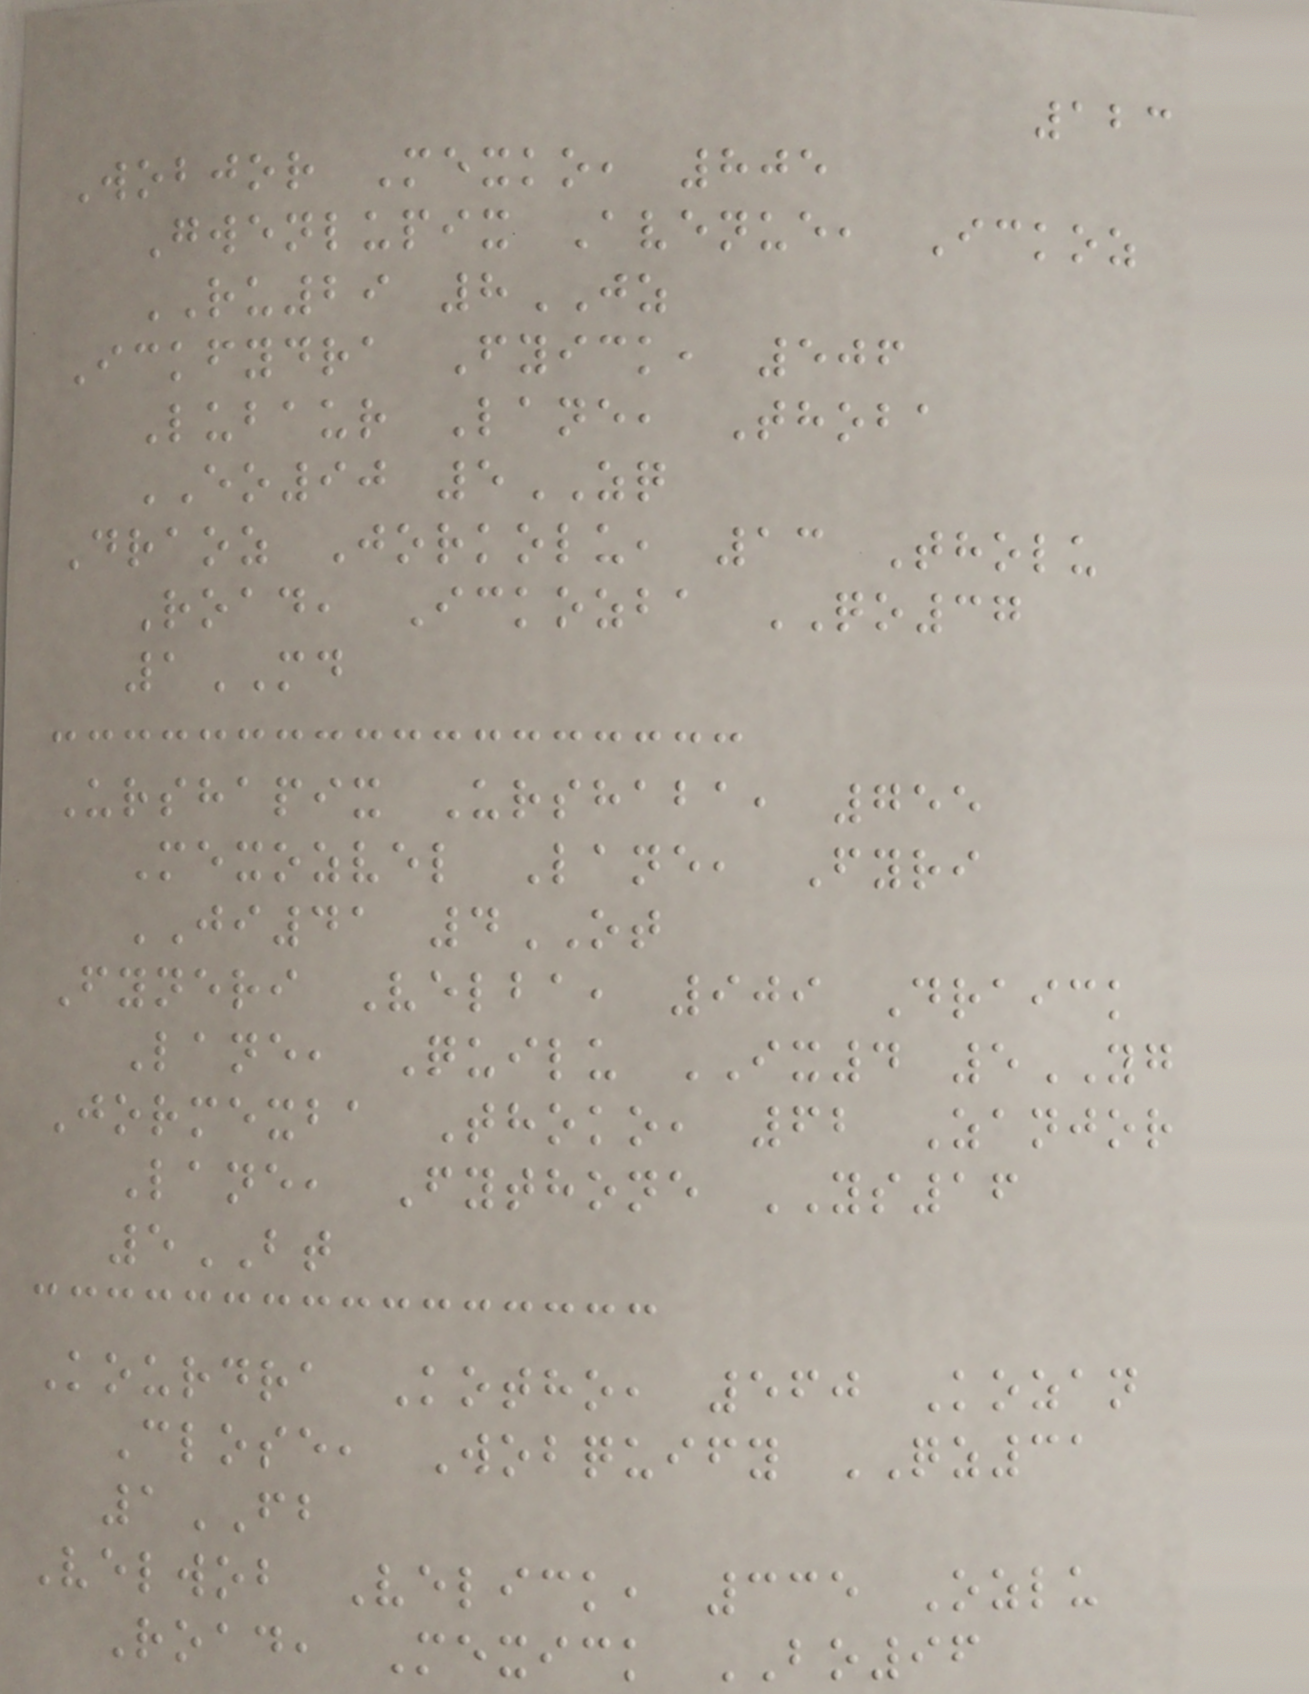123
Wobjor Mexko, 805
Gwenlupix Avenue, Ickoz
RU29 8JZ
Ickfydra Fyick, 506
Lubaur Lane, Thoba
EO90 5ZQ
Draoz Jorkolu, 13 Tholu
Road, Ickozba QO37
1MD
Urshapix Urshaba, 755
Mexozvel Lane, Fyri
JI41 4OT
Fyneri Velba, 909 Draick
Lane, Quilu IX4 5YG
Jormexba Thoko, 62 Zanjor
Lane, Fythone YS16
5BT
Kourdra Kotho, 560 Kozan
Close, Wobquify QZ31
1FB
Velwob Velick, 335 Ozlu
Road, Mexick BO96
